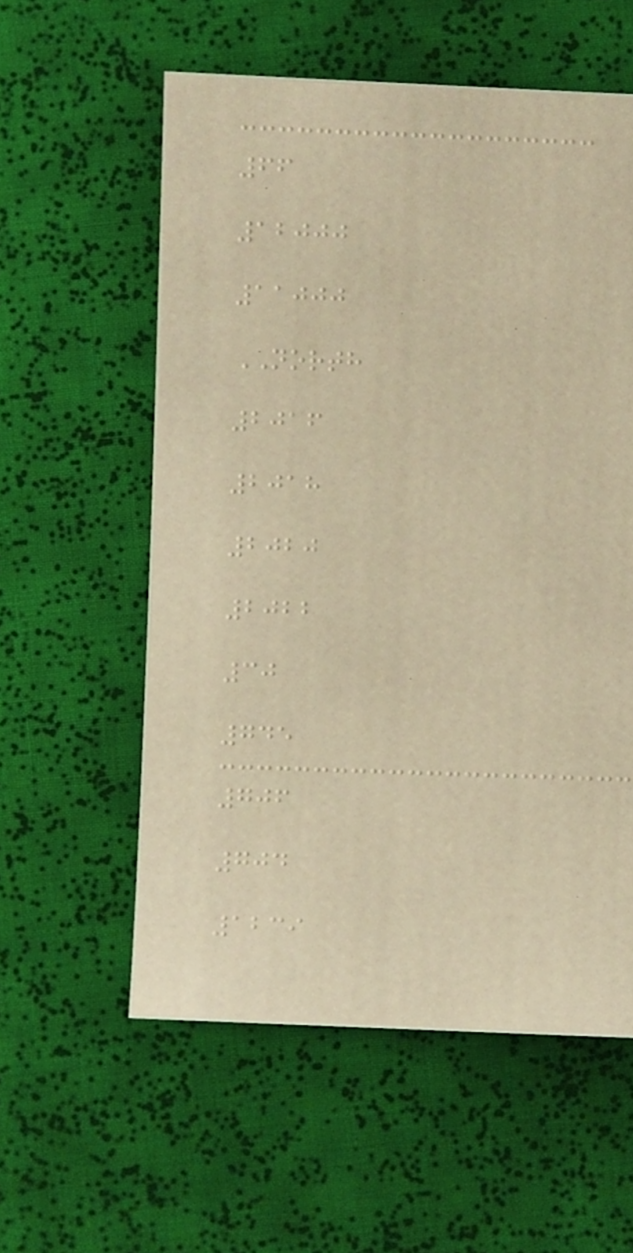66
12000
11000
NORTH
2016
2018
2020
2022
30
745
706
704
1239
